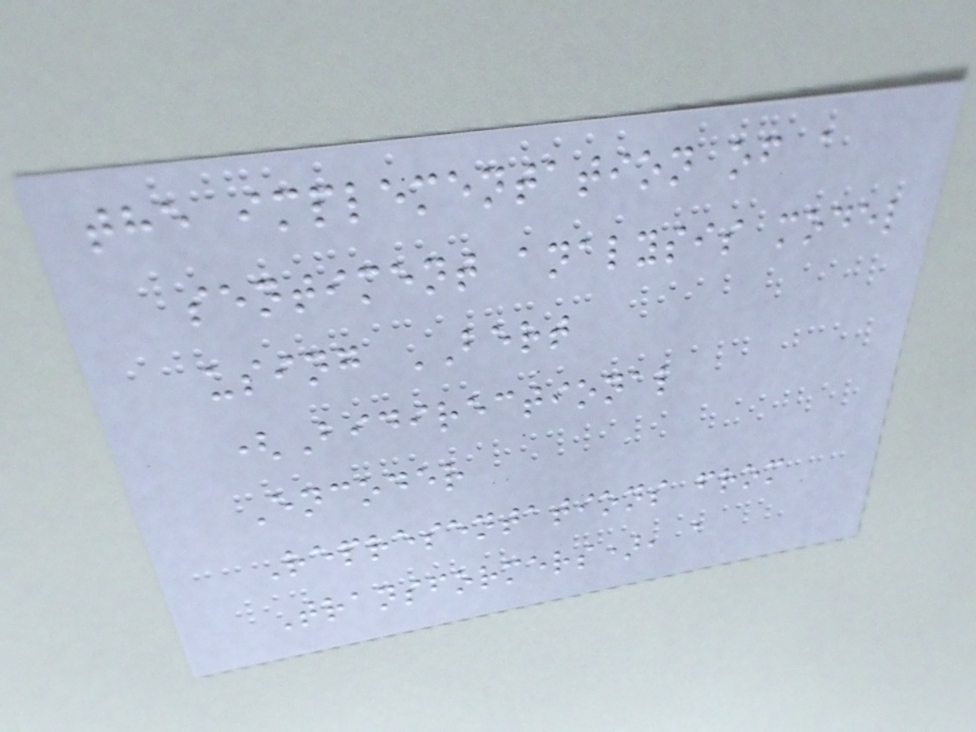the implementation of a
sentiment analysis model
using BERT
(Bidirectional
Encoder
Representations from
Transformers), a
